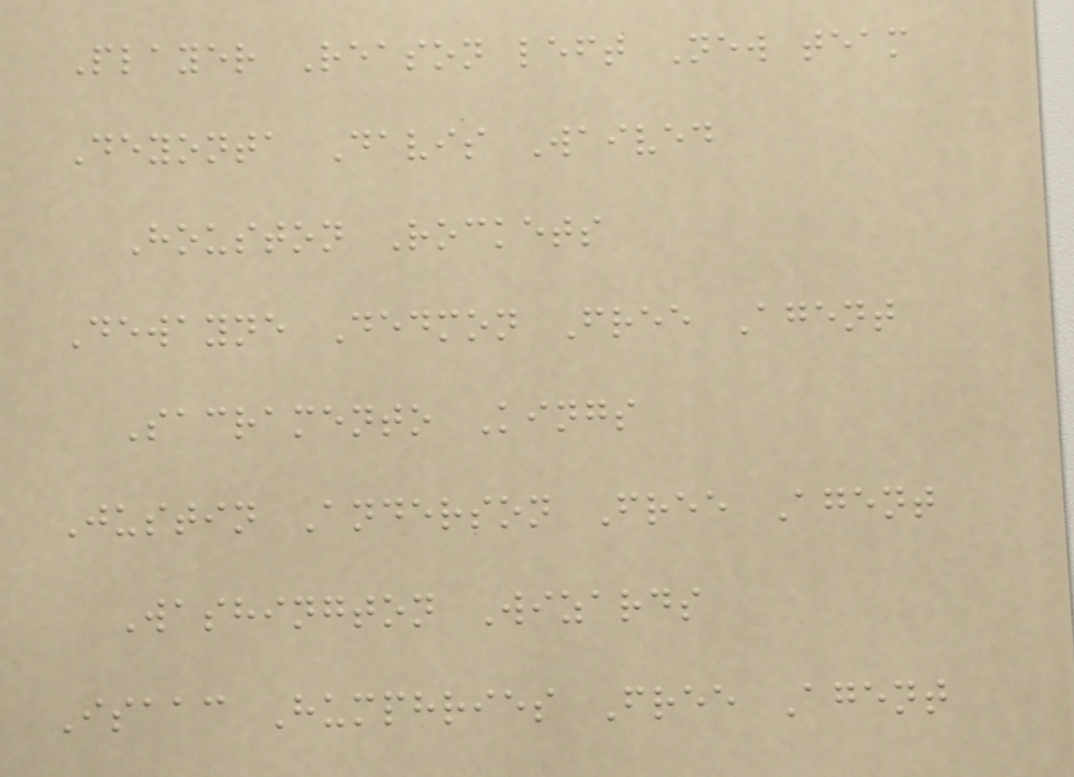Player Reason left New team
Deyonta Davis Waived
Houston Rockets
Dewayne Dedmon Free Agent
Sacramento Kings
Justin Anderson Free Agent
Washington Wizards
Isaac Humphries Free Agent
